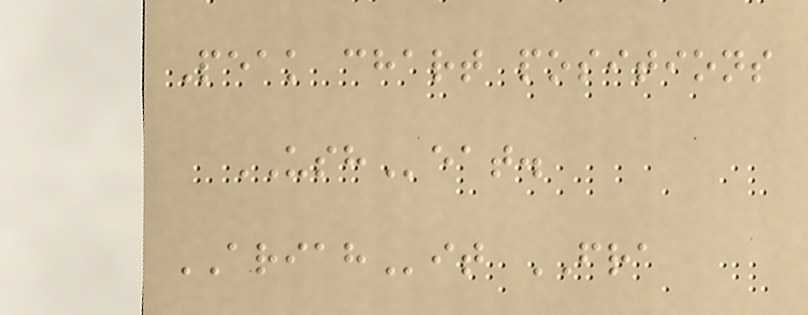Peak chart positions
USHeat.
ARIAHit FRA
